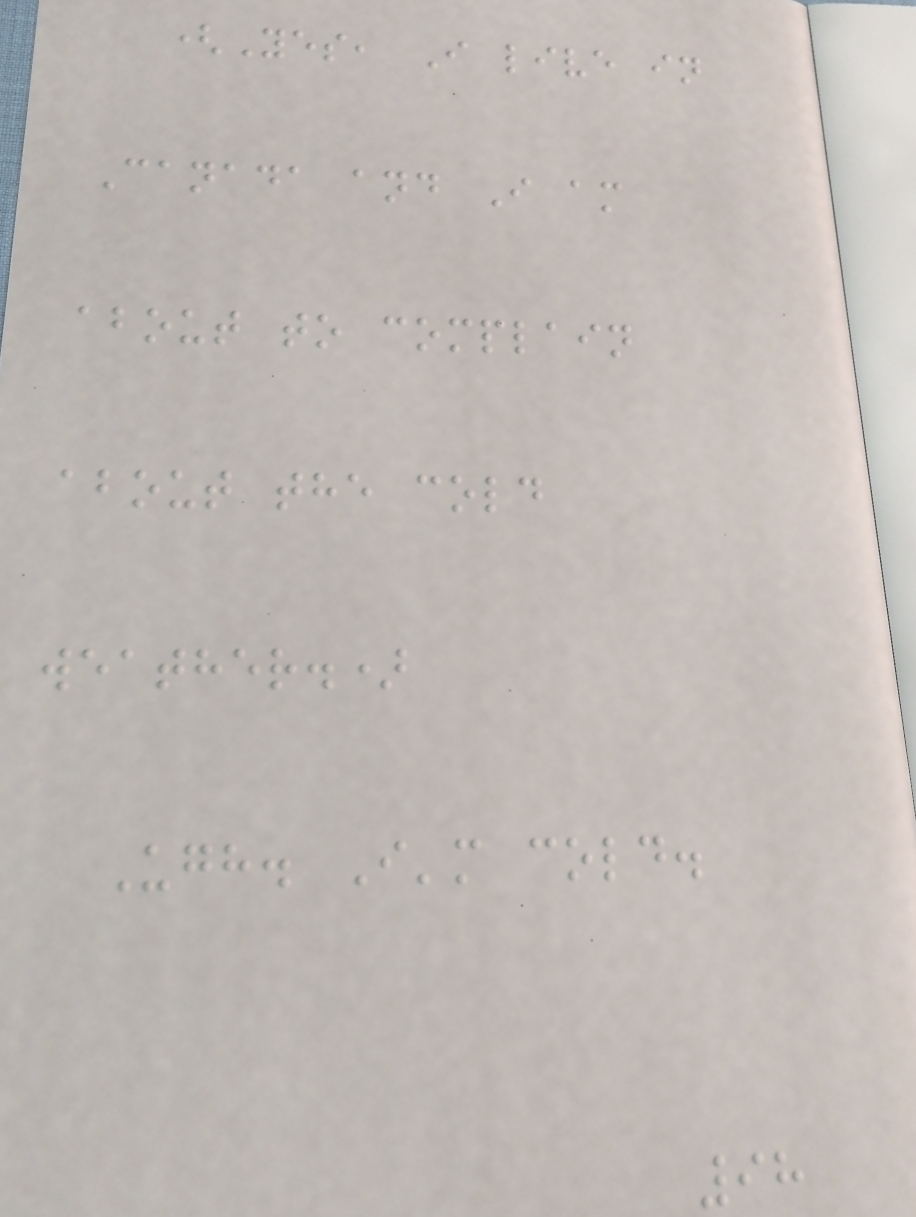(Yes, I live in
Canada and I am
about to complain
about the cold
weather.)
Ugh. I'm cold.
98
